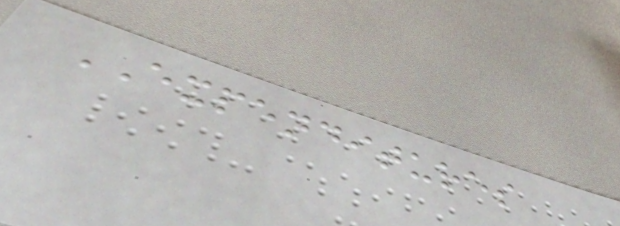EXPENDITURES
